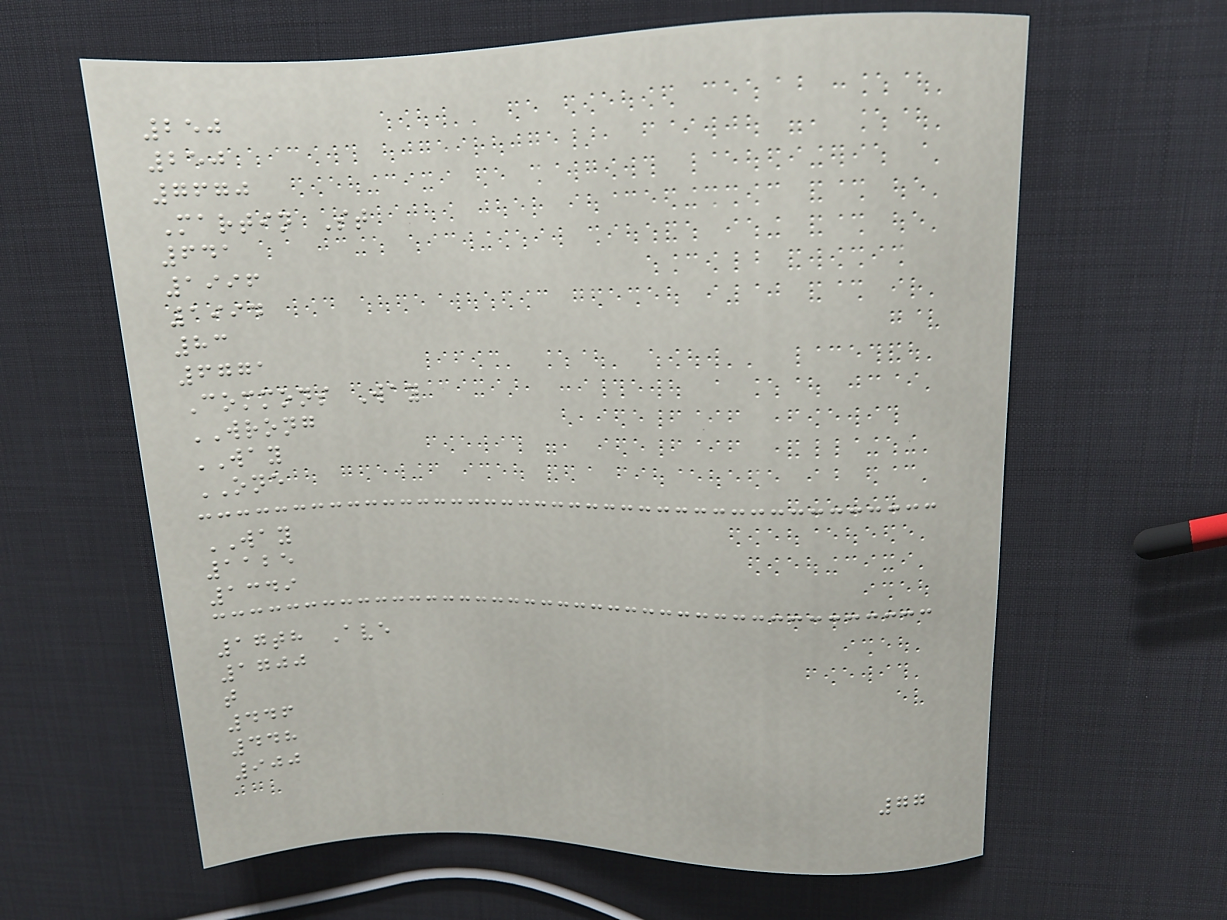250
250
7670
Martin St
641
1996
1994
83
6771
Commons Way
WRONG
WAY
ONE
WAY
1125
1349
17th Ave
1700
t
446
448
900
77
